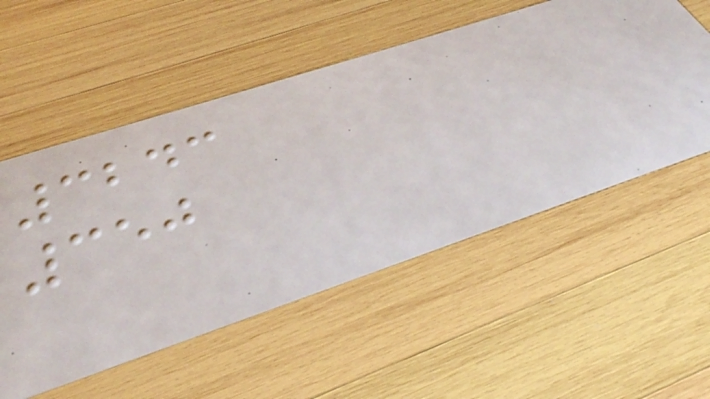3243
350
